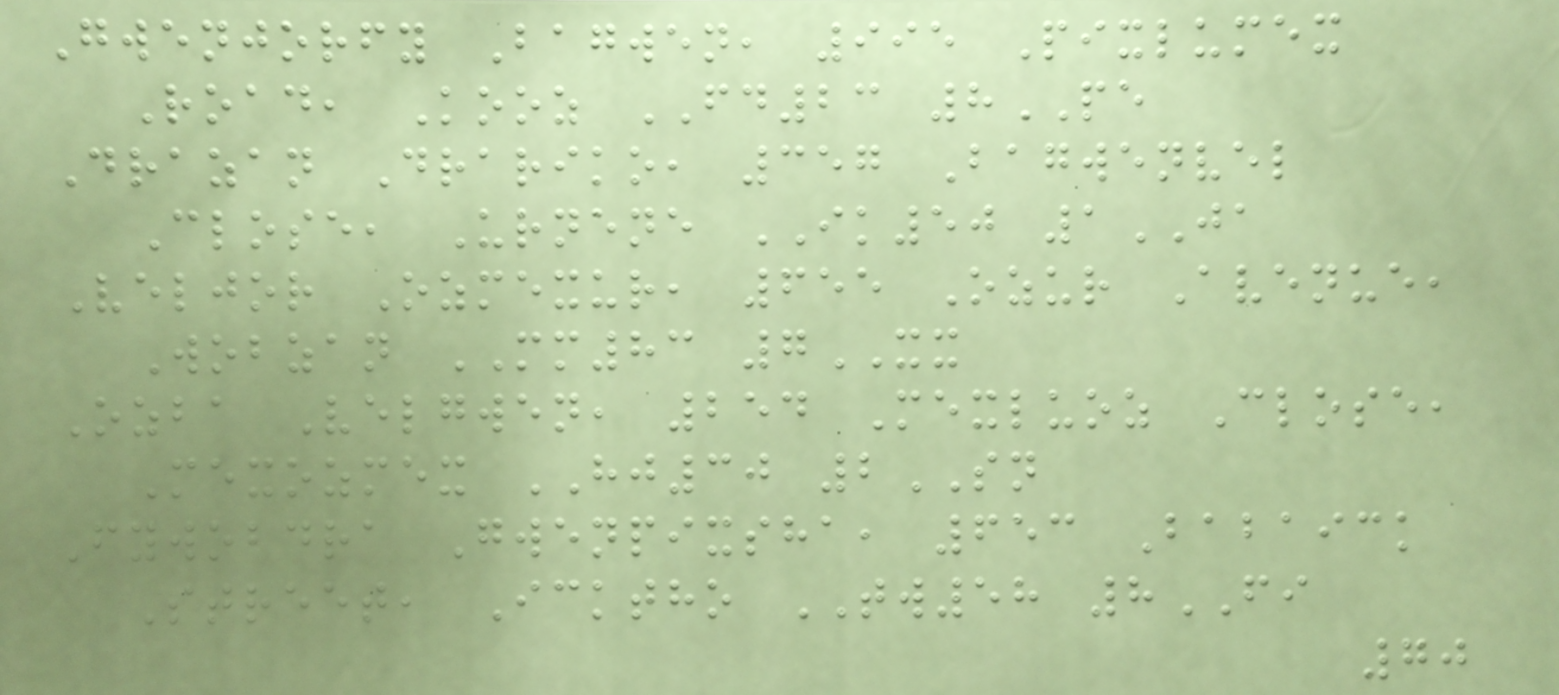Gwenjorfy Bagwen, 995 Pixlumex
Road, Kooz FD23 8PE
Drazan Drariko, 357 Bagwenvel
Close, Urnene IK50 1JA
Veljor Ozmexur, 655 Ozur Avenue,
Wobzan MM83 7XX
Ozba Velgwen, 254 Mexluoz Close,
Mexozmex HJ30 2SN
Fywobdra Gwenpixsha, 653 Babaick
Street, Icktho TW58 8FI
70
